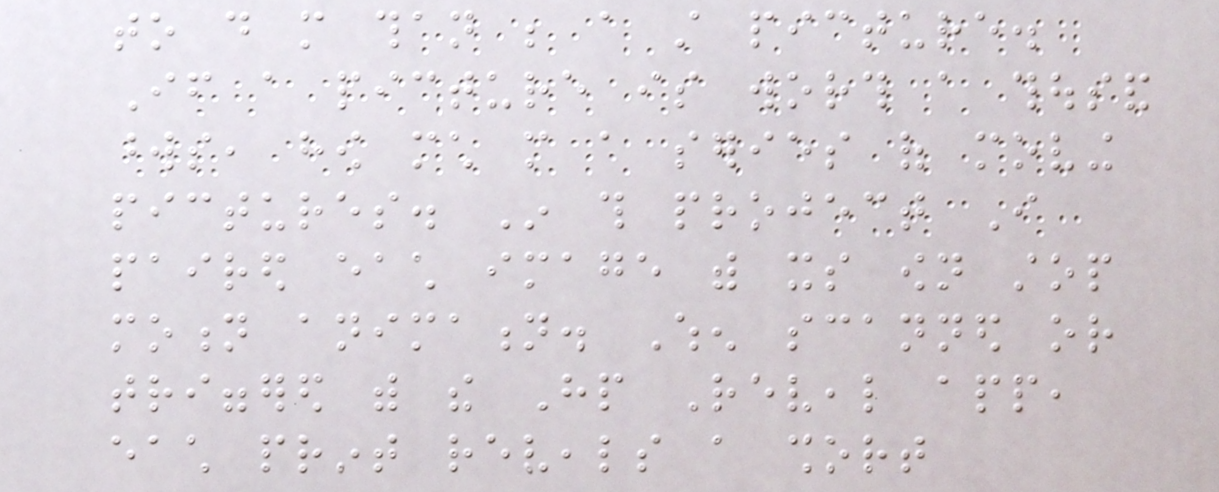to do more than be a still picture.
If a picture is worth a thousand
words, how much more a series of moving
pictures. In this project I
paired each image with its own stop
motion animation. When scanned or
triggered with the Hp Reveal app,
each print reveals a short
